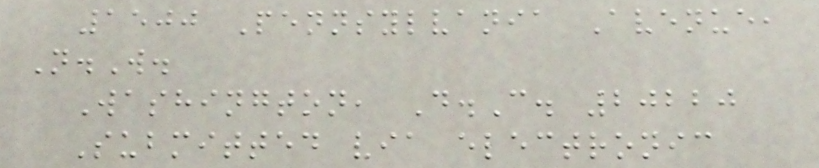1500 Pennsylvania Avenue,
N.W.
Washington, D.C. 20220
Submitted via electronic
